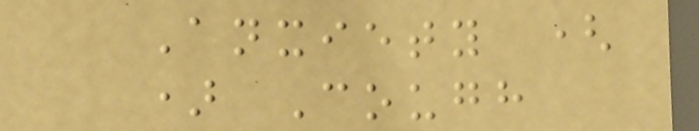Anxiety (
) Cough
